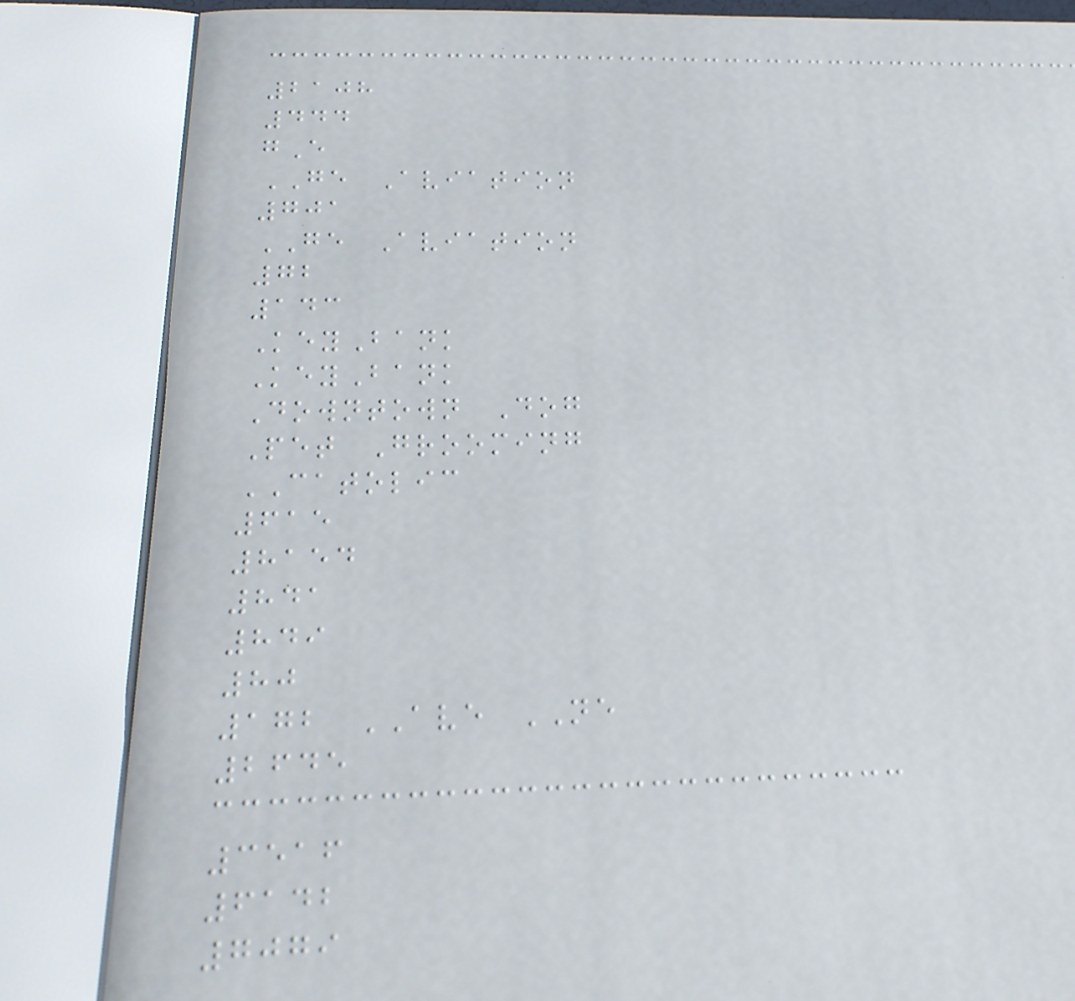2108
444
gE
GE Aviation
701
GE Aviation
72
143
KeyBank
KeyBank
Downtown Dog
Pet Grooming
CATOLIC
615
8154
841
849
80
172 AVE NE
2645
3516
6142
7079
